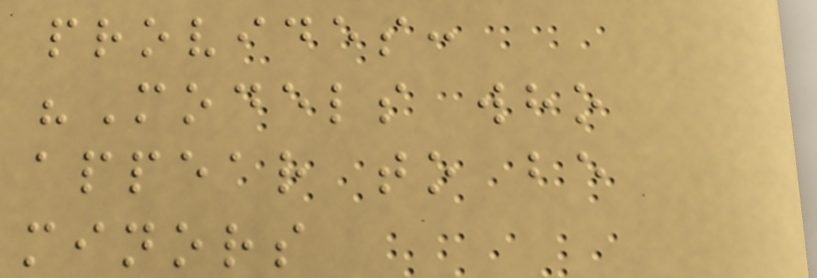provides:
"Models who
appear to be
minors
